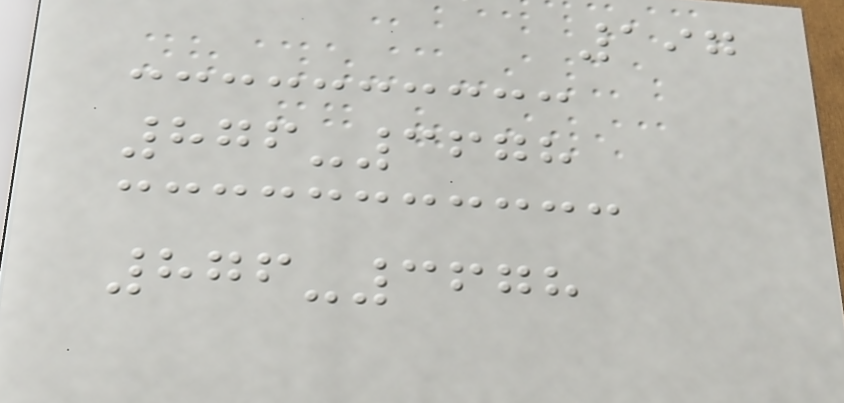197
876-3678
876-3678
